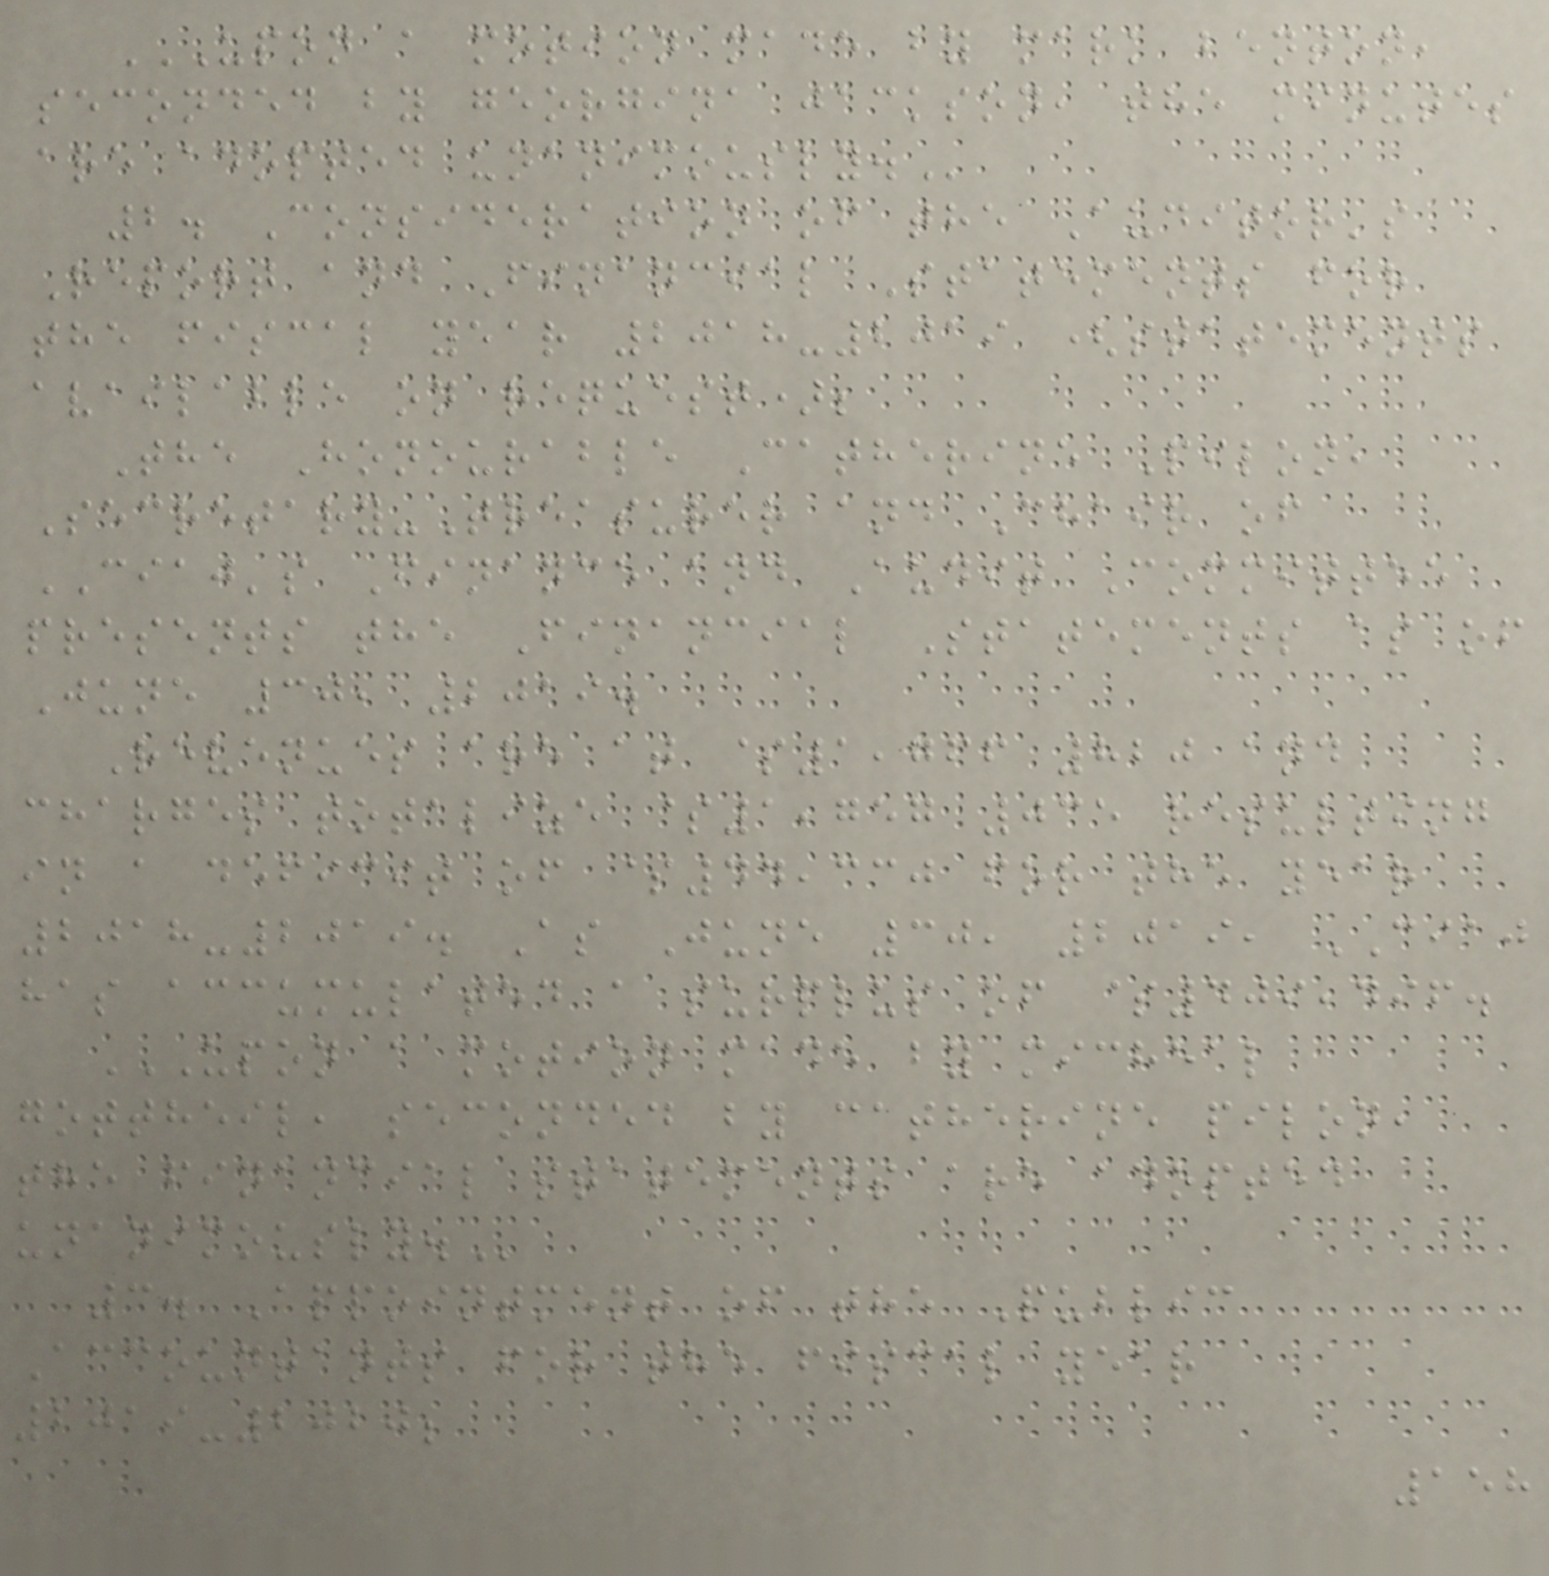UPON A MOTION MADE BY MARK BENTON,
SECONDED BY GEORGINA JACKSON, THE MINUTES
ARE ADOPTED UNANIMOUSLY.
2. Consideration of the Auditor's
Report and Financial Statements for
the fiscal year 2018-2019 (statements
available on request);
The Honourable Catherine Pilon,
Secretary-Treasurer and Chair of
CIAJ's Finance and Audit Committee
presents the Financial Statements as of
June 30, 2019.
Revenues are at $1,766 820 and
charges totalize $1,757 035 resulting
in a deficit of $44,330 for the year
2018-2019. As June 30, 2019, CIAJ
has accumulated a surplus of $409,496.
UPON A MOTION MADE BY MICHEAL
GOTTHEIL, SECONDED BY CATHERINE PILON,
THE FINANCIAL STATEMENTS ARE ADOPTED
UNANIMOUSLY.
3. Appointment of the Public
Accountants for the fiscal year
2019-2020;
158
